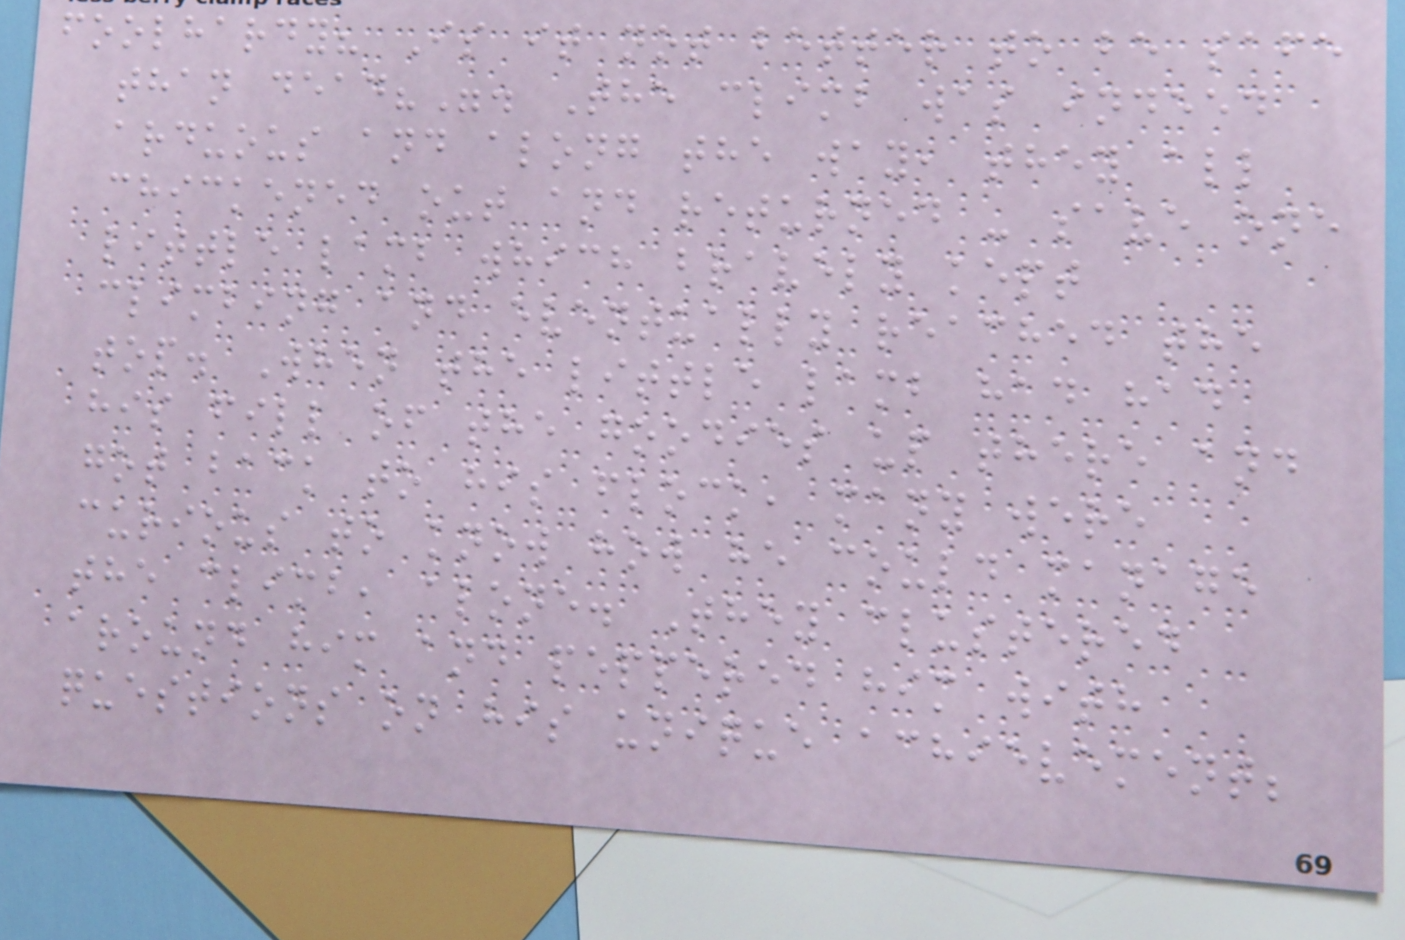foolhardy? Is it not better to be safe
than dead?". The climb was indeed
arduous and along the way, they all
chickened out and returned - save one
little lamb which bravely kept
climbing and eventually reached the
top. When the little lamb had had
his fill of the goodies up there and
got back to his flock, many were
curious to know how he could manage
the climb, alone. They clustered
around him and peppered him with
questions on his unique achievement;
